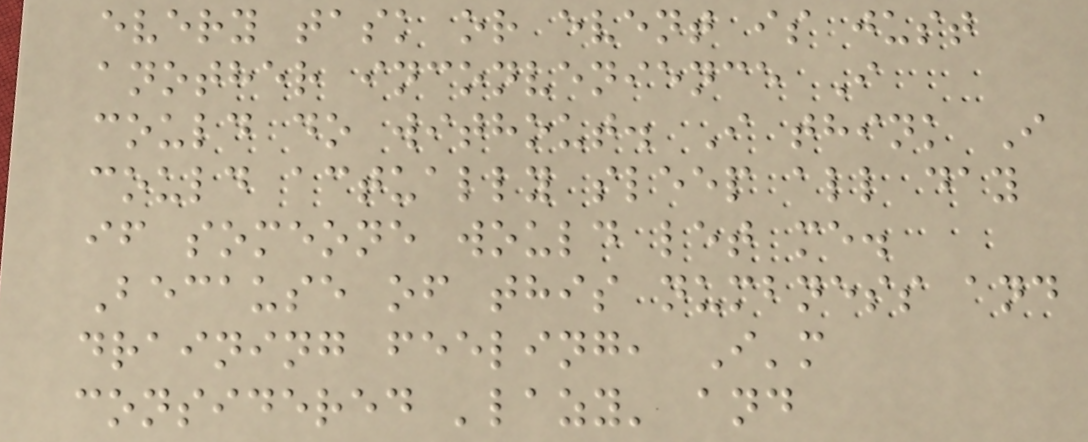every task or event is just
another inconvenience I
could do without. I think I
could actually sleep all day
if someone would let me.
Because of this numbness and
draining feeling, I'm
considered 'lazy' and
